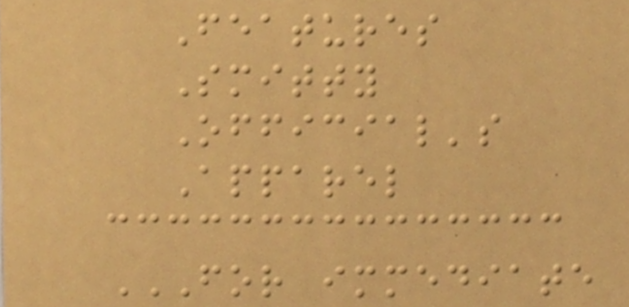Features
Smitty
Official's
Apparel
FOR IMMEDIATE
